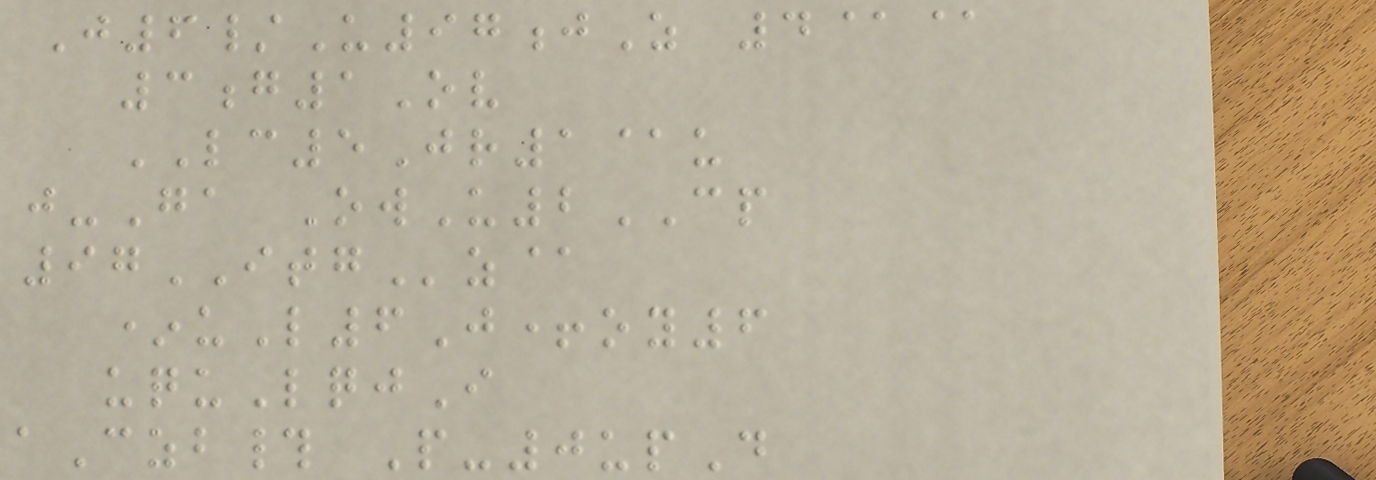J6/U97jZ 4@@
3g1Ov
LC5Jr1@u
j-Ga OwU2CP
97ITGz@
*uL6J+oy6
uquLqjI
aCzb# P-0upD
